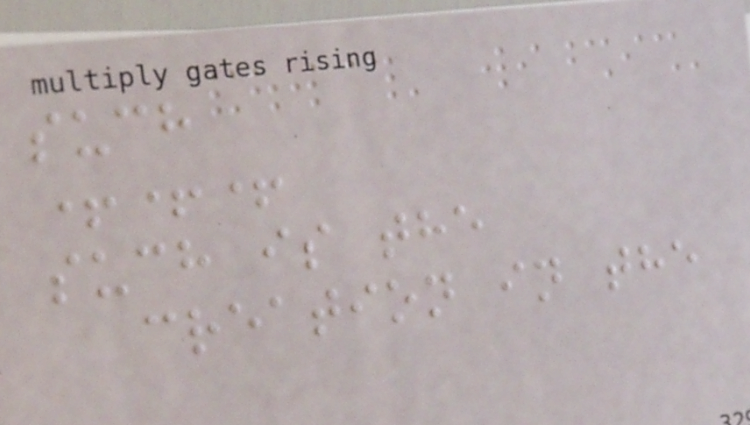such
+++
such is the
creation in the
